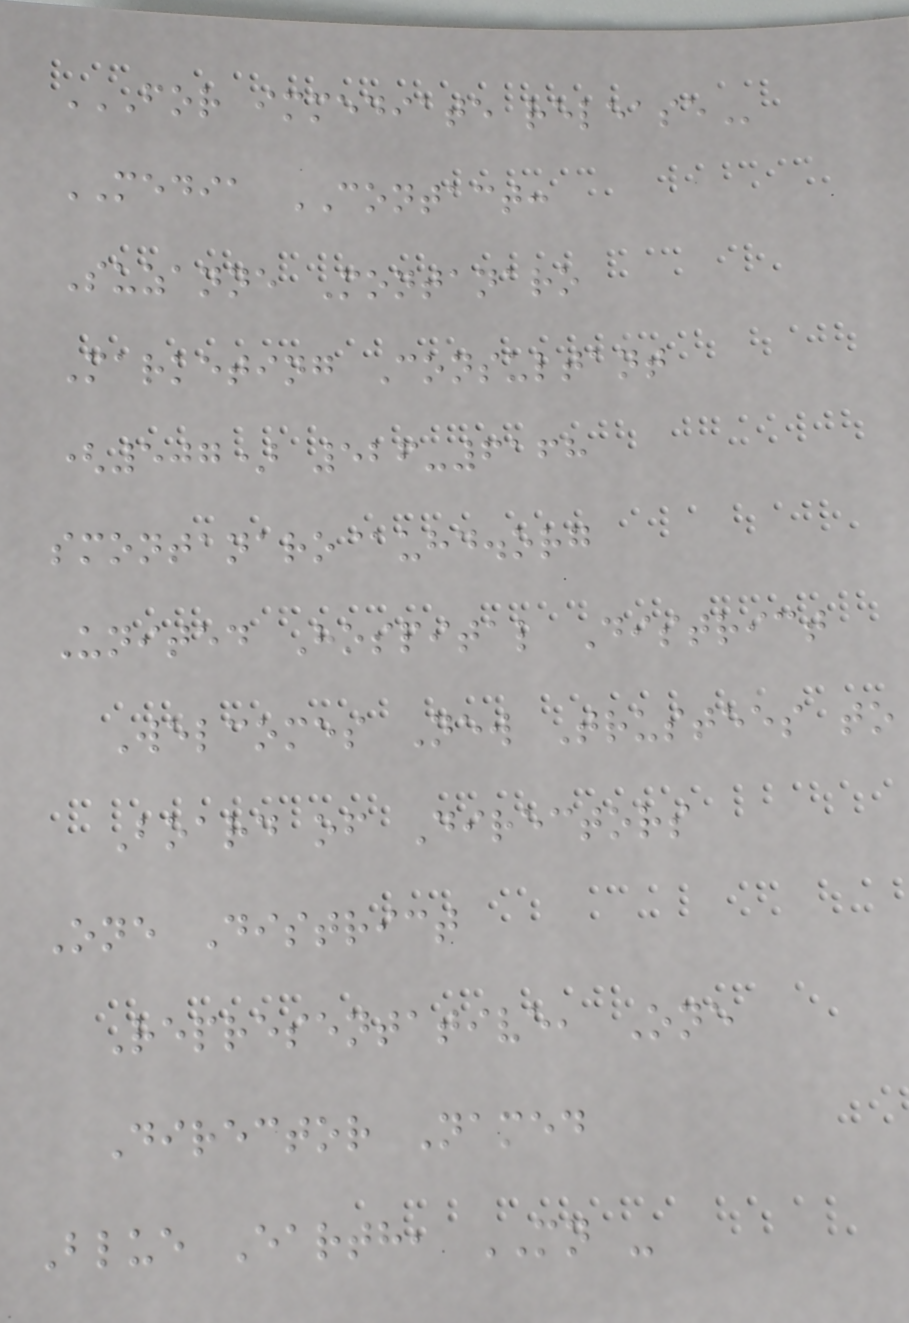FOR IMMEDIATE RELEASE
MEDIA CONTACT:
Suzanne Montanaro
Marketing Consultant
(507) 526-6168
smontanaro@uhd.org
United Hospital District
Welcomes New Trustees to
Board of Directors
One District
Representative, One
Director Named
Blue Earth, MN -
